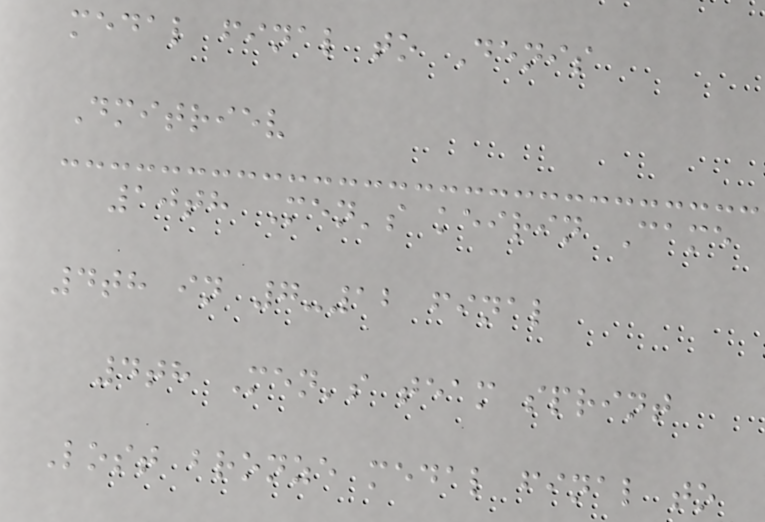medal final to Denis
Dmitriev
10th Men's keirin Came
4th in 7-12 final
4th Men's team sprint
Lost bronze medal final to
